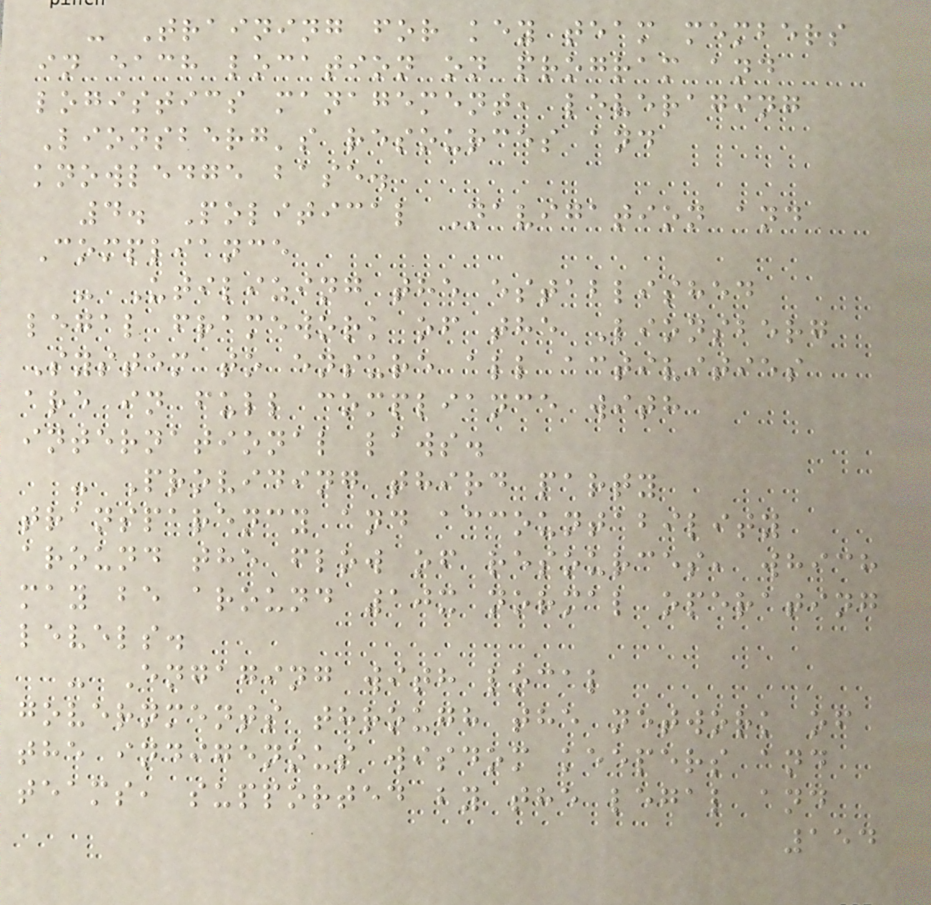- Training for key team members
in each location on program and
logistics management, leveraging
Lionsberg's resources and
knowledge base.
4. Political Navigation and
Compliance
- Utilizing the established
legal framework of the Lionsberg
System to ensure all activities
are in full compliance with
international laws.
- Providing third party
transparency and accountability
around the flow of resources, which
may be around 10x normal operating
levels.
- Engaging with local
governments through the network of
the indigenous wisdom keepers and
teams, supported by the legal and
154
